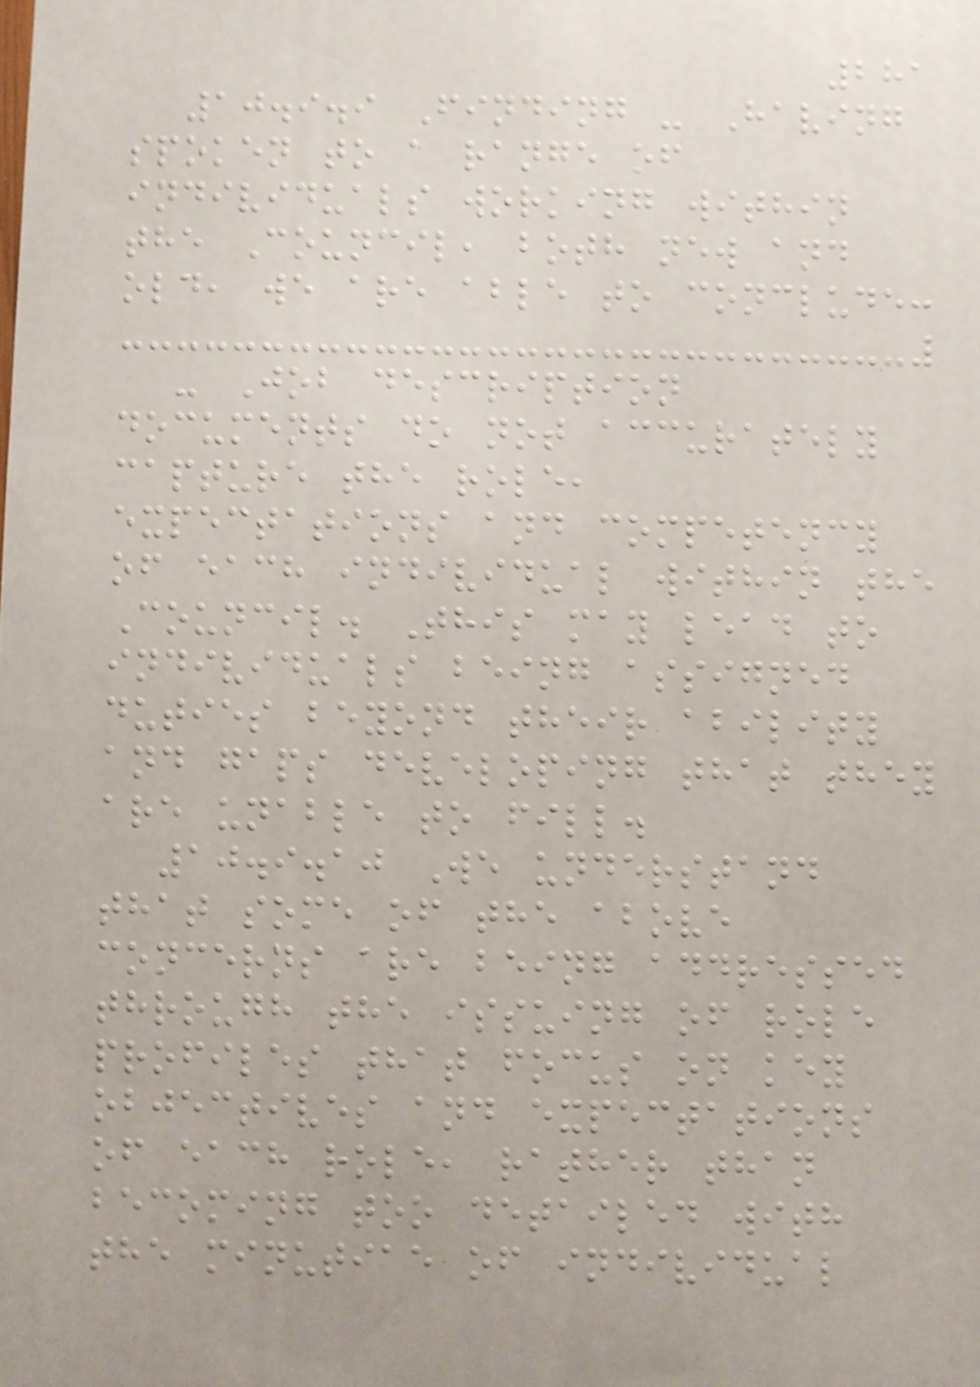281
10.9.9 Finding - Having
spoken to a range of
individuals working within
the Council, both new and
old, we are able to conclude:
- Job description
documents do not accurately
capture the role,
expectations and competency
of each individual within the
Council. This may lead to
individuals being assigned
duties beyond their ability
and gaps developing that they
are unable to fill.
10.9.10 We understand
that some of the above
concerns are being addressed
through the issuing of role
profiles that focus on key
objectives and expectations
of each role, rather than
becoming too detailed with
the minutiae of individual
